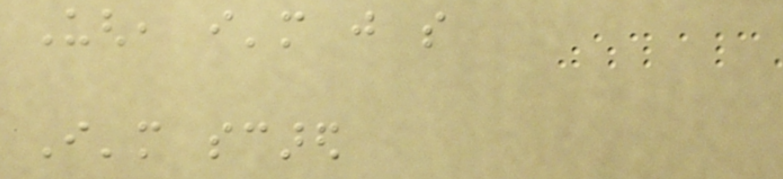Ugh, i'm just so
I'm scared
